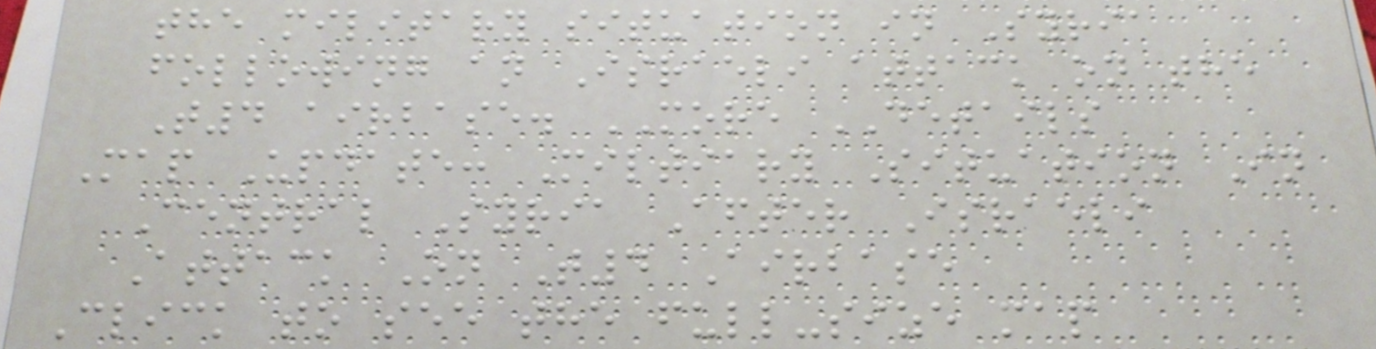the military situation in Syria
following an Israeli attack on the
T4 airbase. MORE DETAILS
Map Update: Miltiary Situation In
Central Syria After Israeli
Attack On T4 Airbase
Click to see the full-size map
